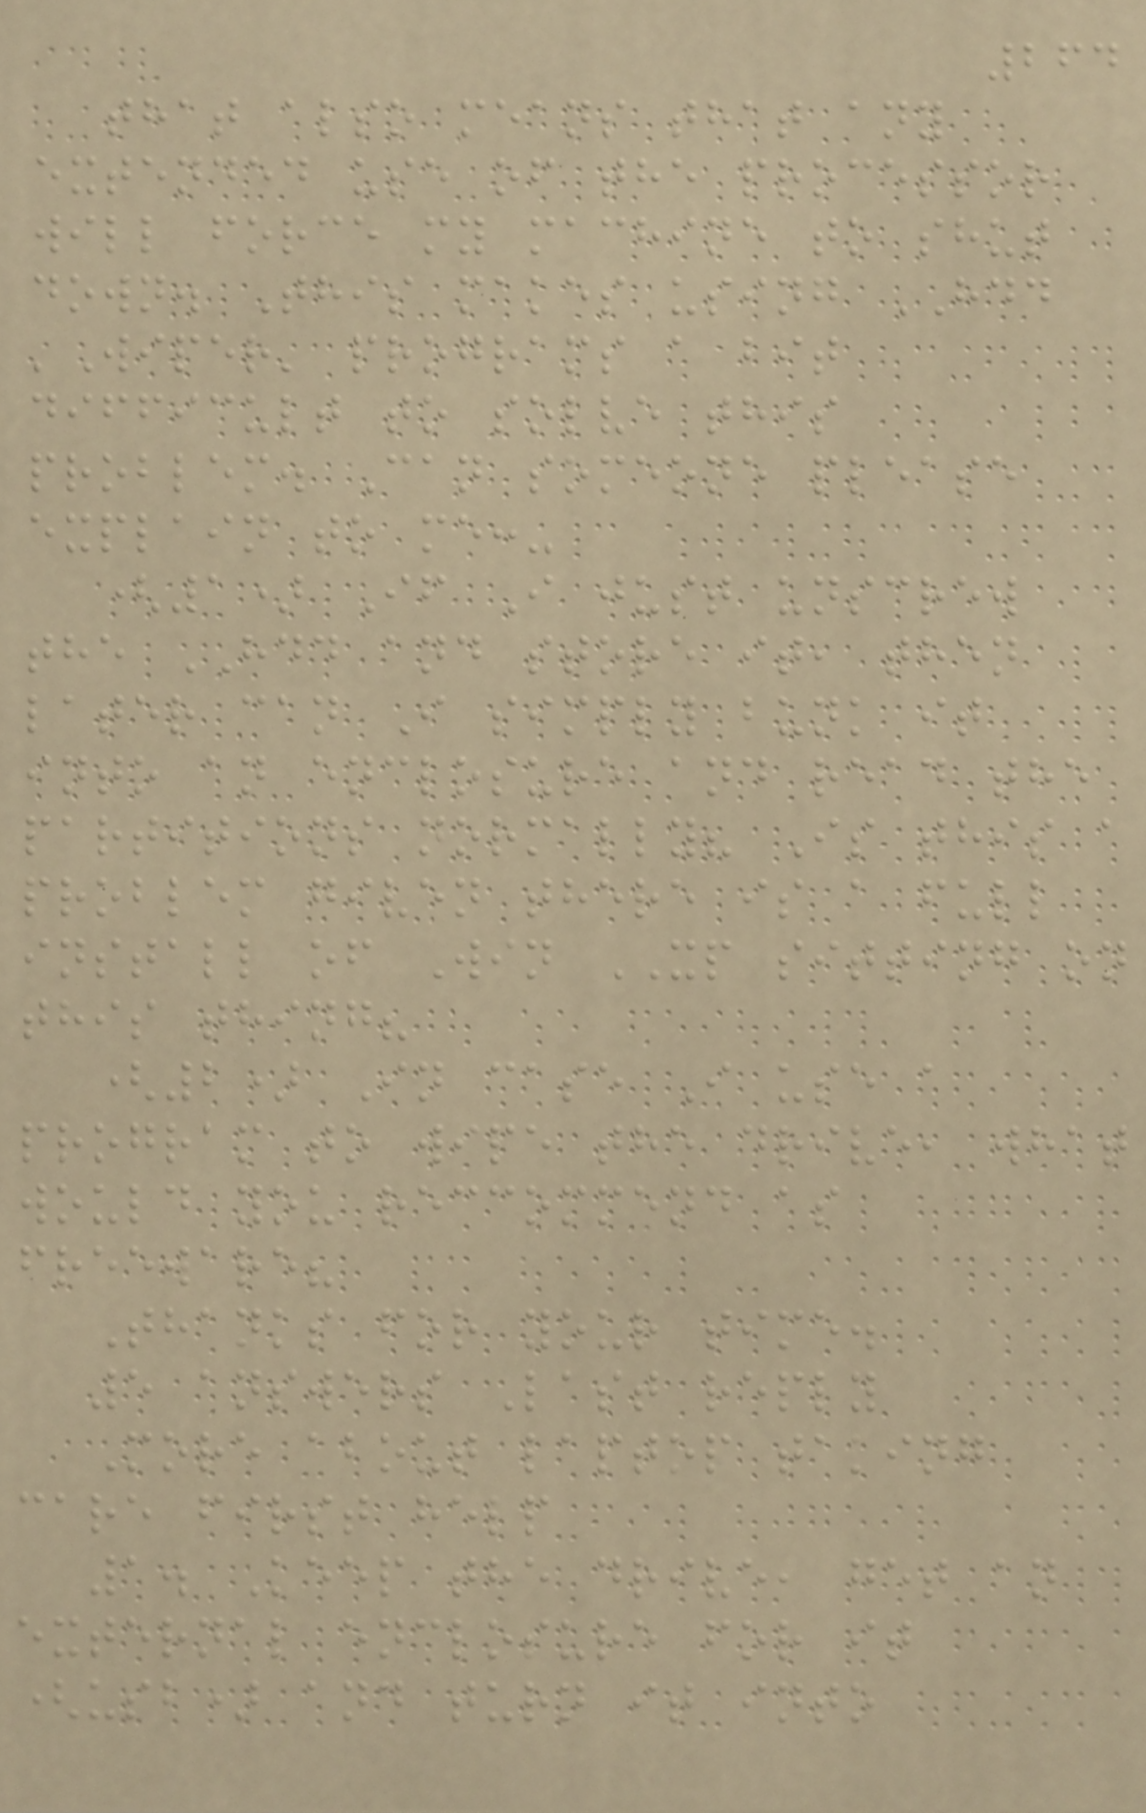264
that also means that any
extended use of the processor
will force my machine to shut
down. This makes using HDD
'Wiper' programs a bit
difficult to solve this
problem. Can someone please
explain to me:-
(1) If I just unscrew
the HDD and store it, then
later can I simply bunk it
into an enclosure and read the
partitions normally? Is this a
problem given there is a full
install of Win XP sitting on
this thing?
(2) In case I use a
program to wipe the drive, what
would you reccommend as
freeware?
Thanks for your time.
5 answers Last reply
More about laptop taking
care first help
1. Keep the drive, get an
external enclosure for it
(usb) and turn it into
